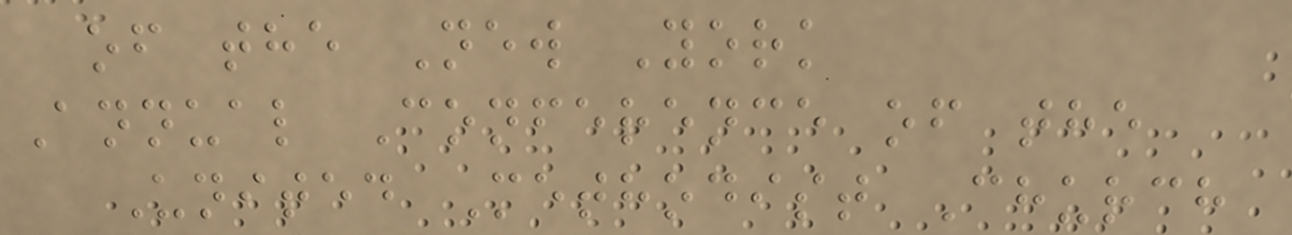of the New York
Annual Conference of the
United Methodist Church
